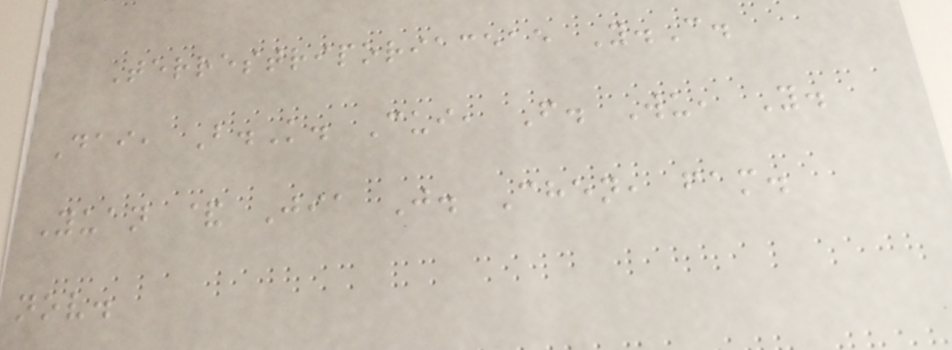Terrestriporiaceae Y.C.
Dai, B.K. Cui, F. Wu, Y.
Yuan & Jia J. Chen, fam.
nov.
